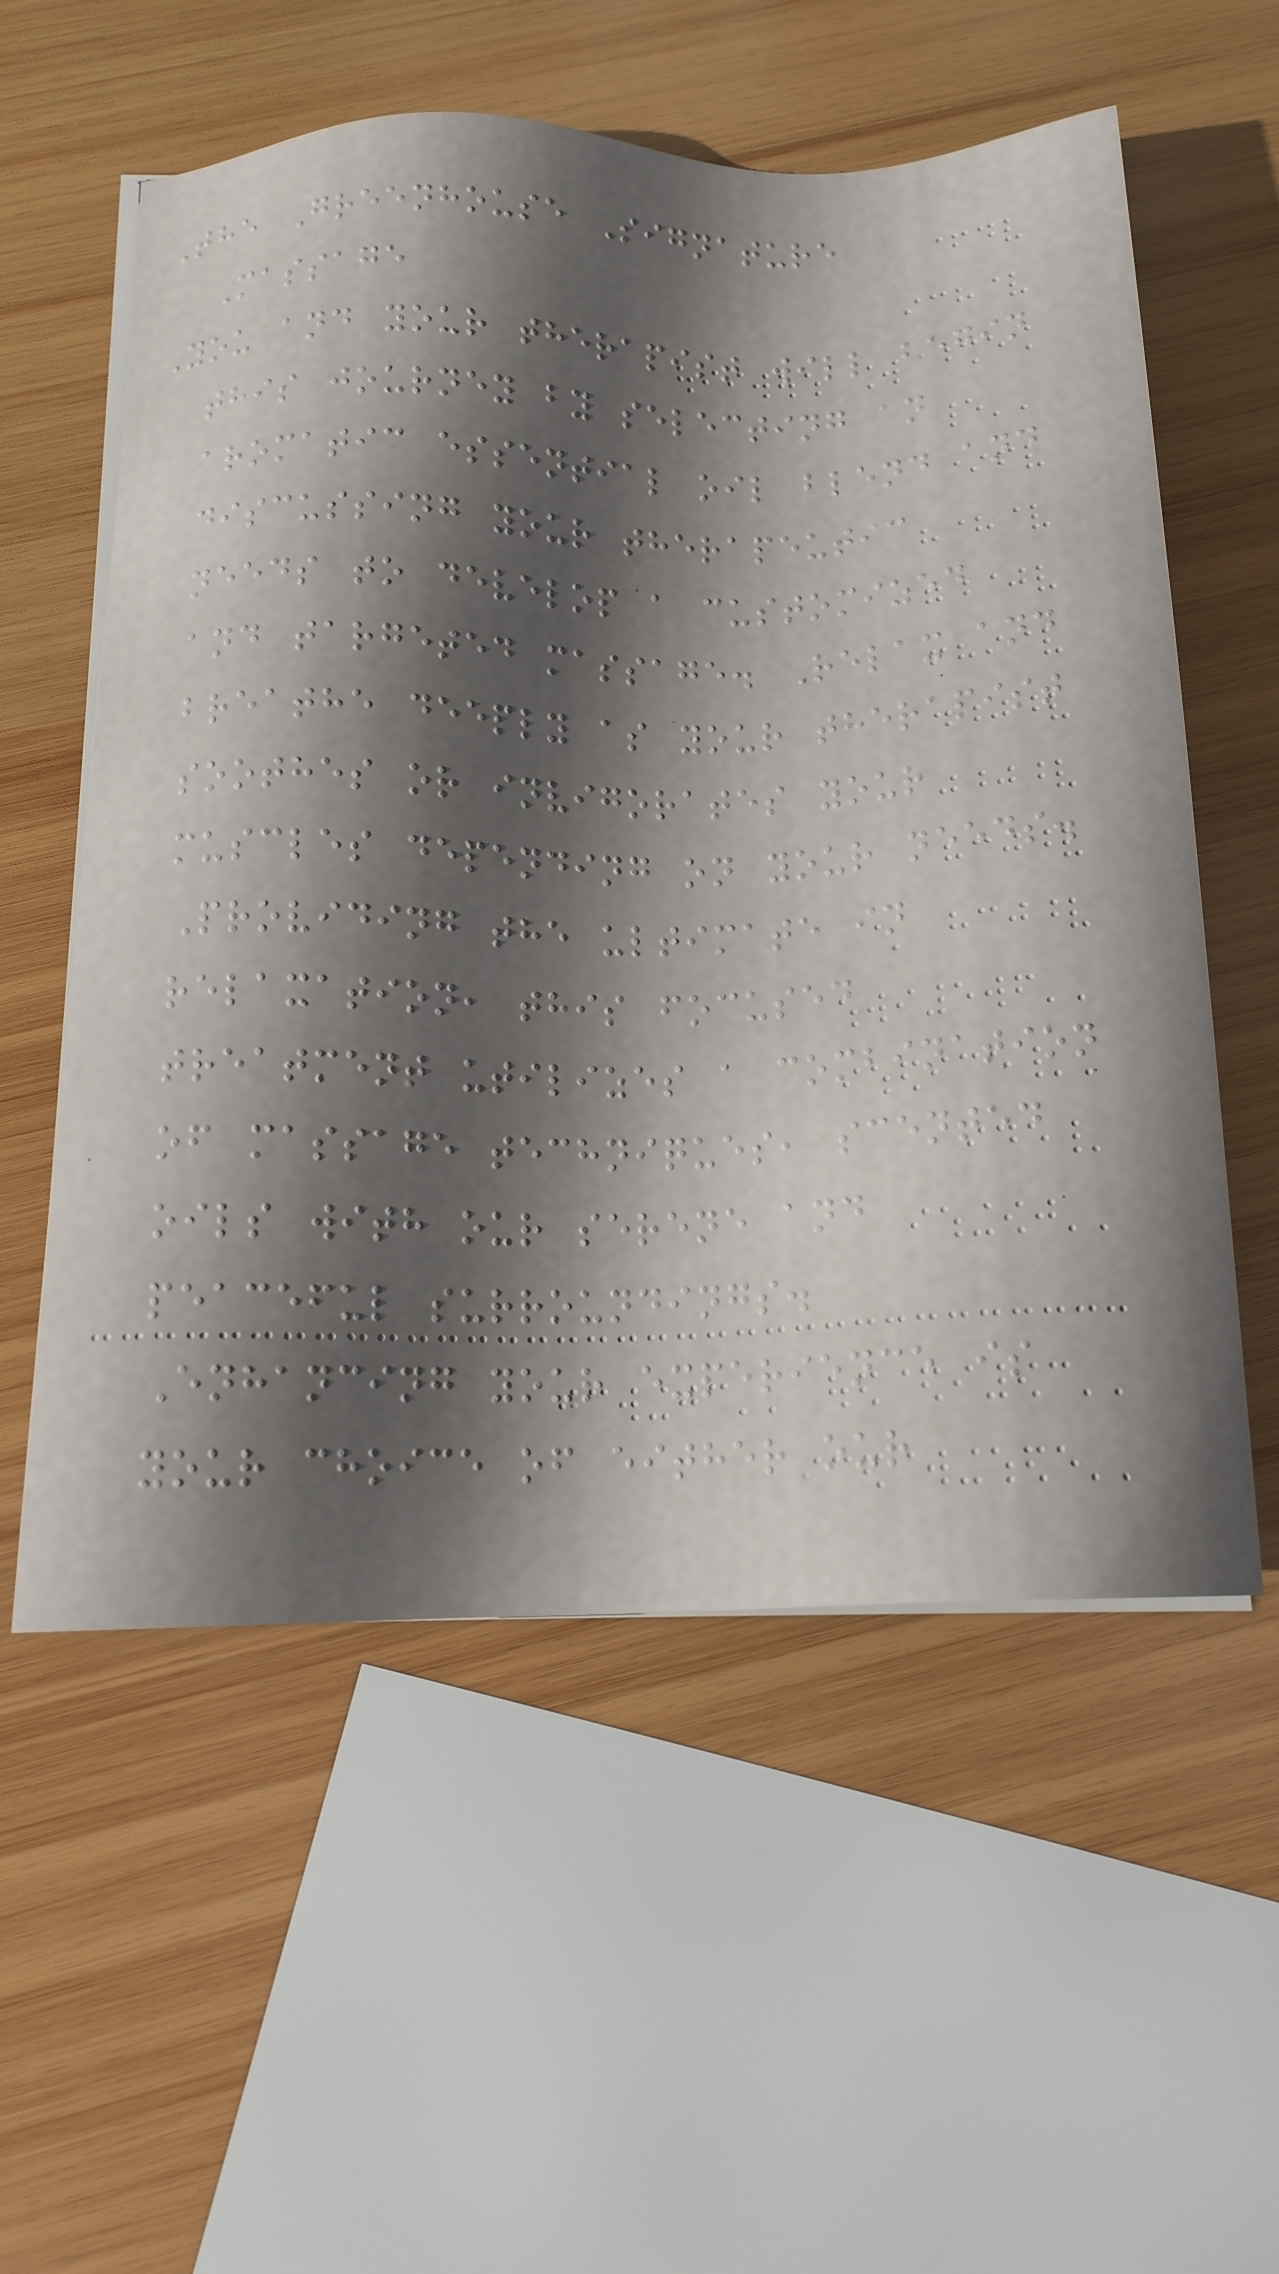The Greenhouse Signature
Massage
You and your therapist will begin
this journey by selecting an
aromatic essential oil blend and
discussing your therapeutic
needs to develop a customized
and targeted massage. Relax and
breathe deeply as your therapist
soothes or invigorates your
muscles depending on your needs.
Providing the ultimate in
relaxation, this focused
treatment utilizes a combination
of massage techniques, scented
oils with our serene and
peaceful surroundings.
Enhancing your experience is
your choice of either our
